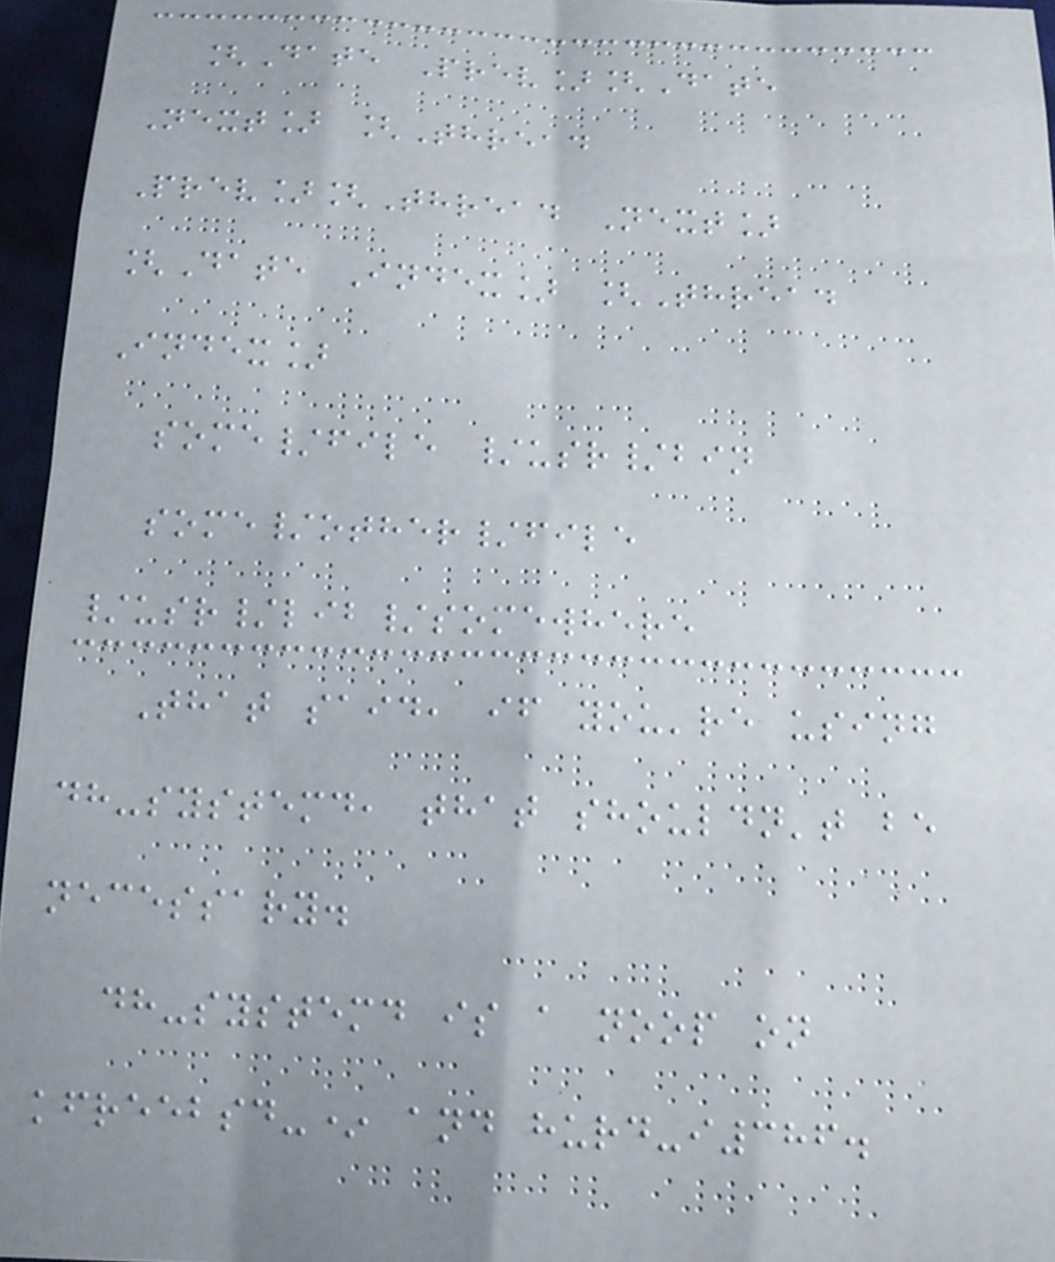[Date Prev][Date
Next] [Thread
Prev][Thread Next]
[Date Index] [Thread
Index]
some/file /usr/bin
some/other/file
/usr/lib/somewhere
That said, if you're using
dh-systemd, that shouldn't be
necessary.
dh-systemd is a noop on
kfreebsd-* and hurd-i386.
